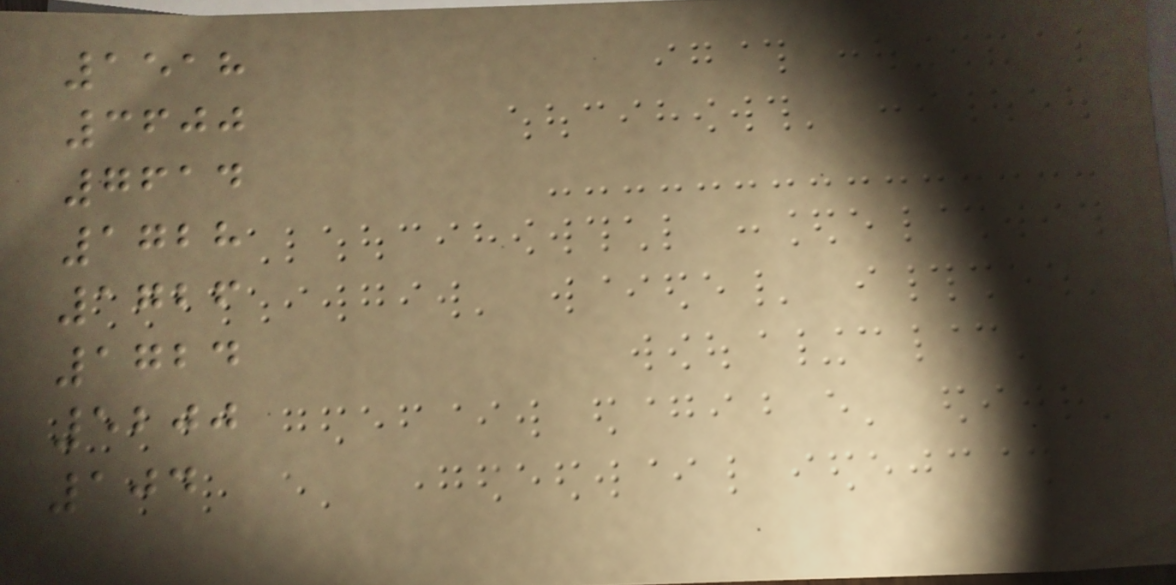1518
3600
7614
1728
1726
1724
5200
104
